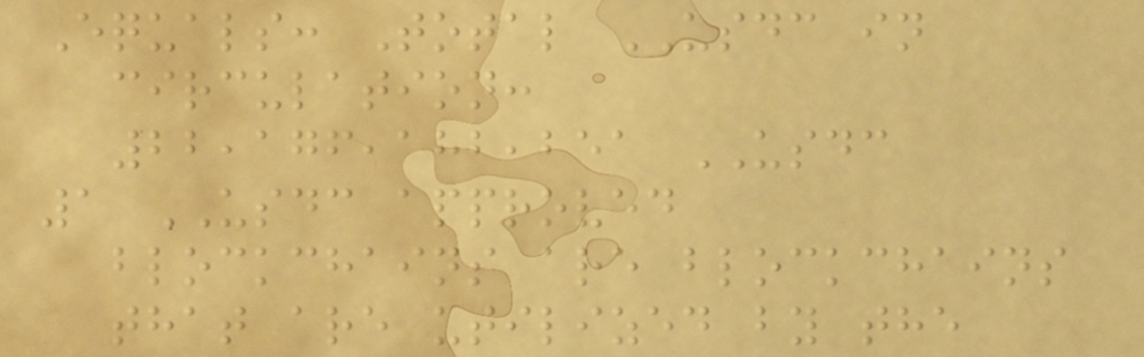Equals: Total USDC in
circulation:
22,176,182,251 USDC
1 USDC approved
blockchains are blockchains
that are utilized by the
